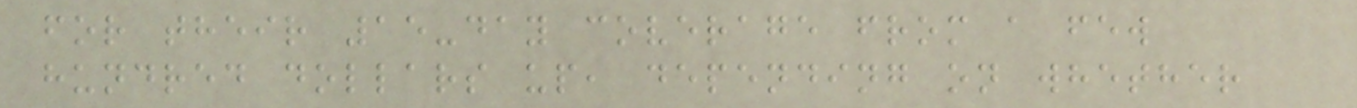for their 15-day coverage from a few
hundred dollars up, depending on whether
